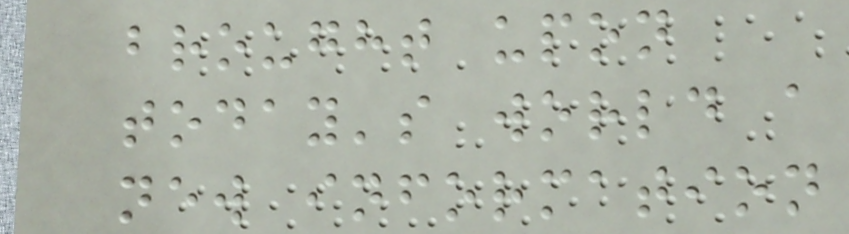brought upon
today's world a
new information
